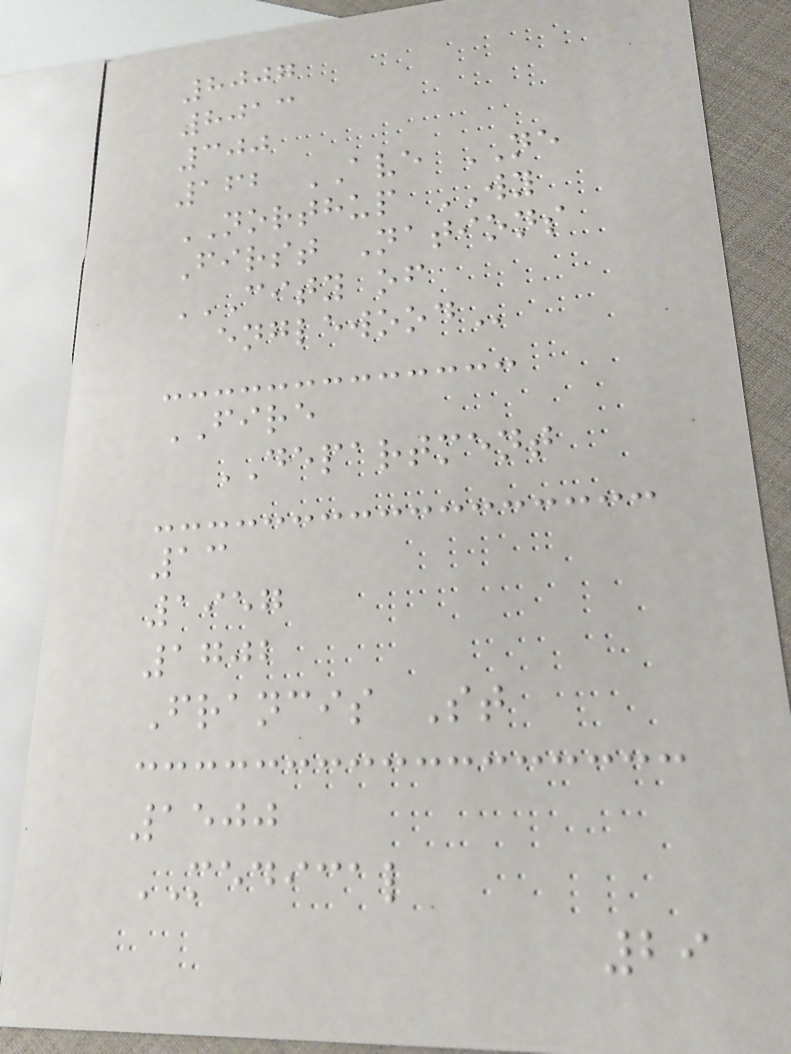8007
8013
300
162 AVE NE
NORTHUP WY
First Nations
CITY OF
ENGLEWOOD
FIRE
DEPARTMENT
13
1957
1702
Francis St
1500
MEDICAL
29
